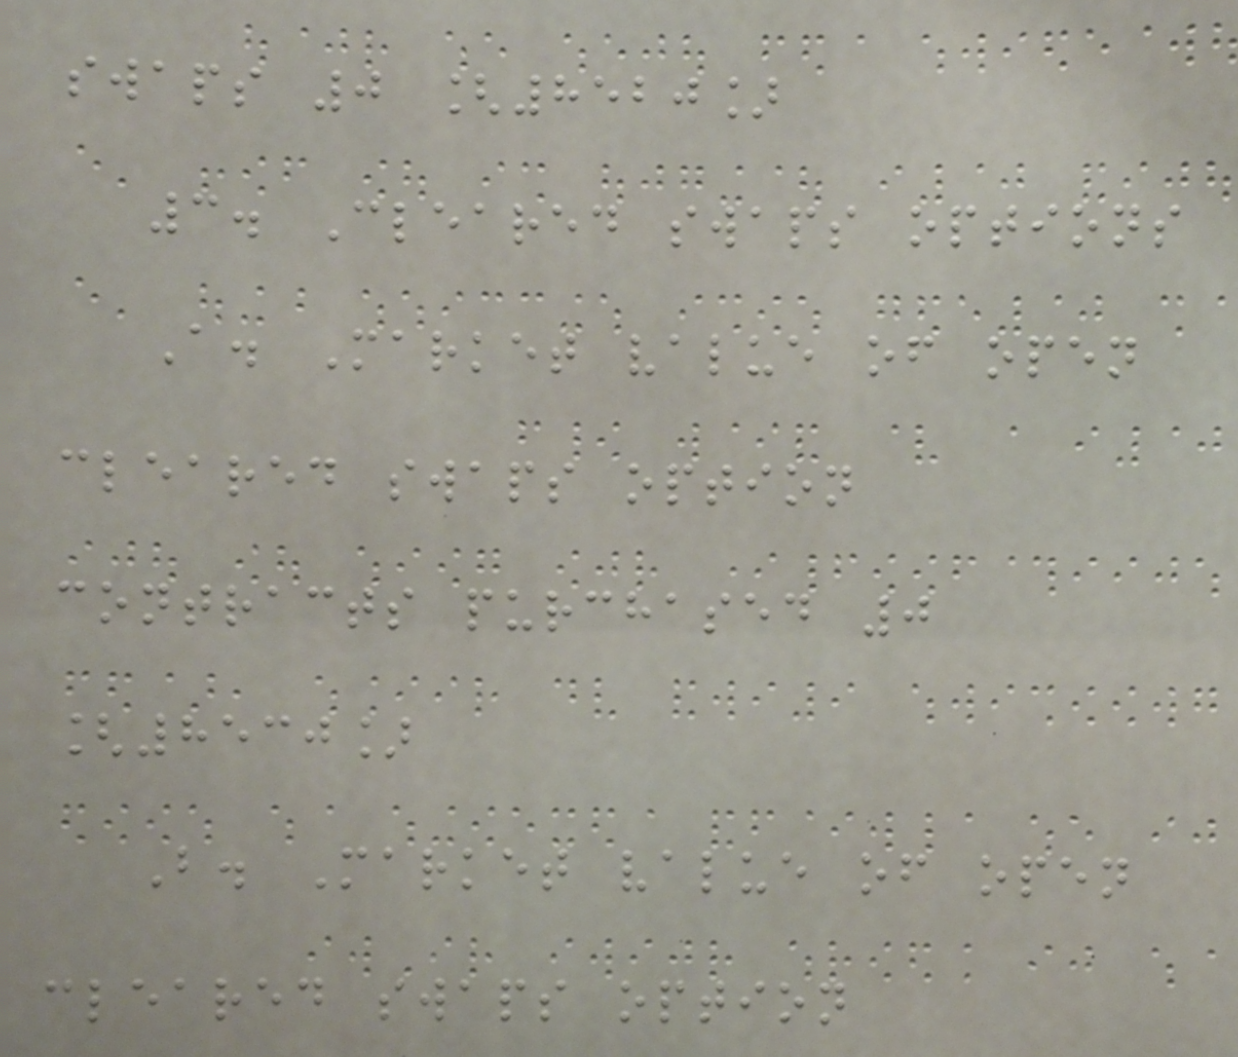swaps 0 [8520]
3. Cleared swaps options
A. Market value of open
cleared swaps option
contracts purchased 0
[8530]
B. Market value of open
cleared swaps option
